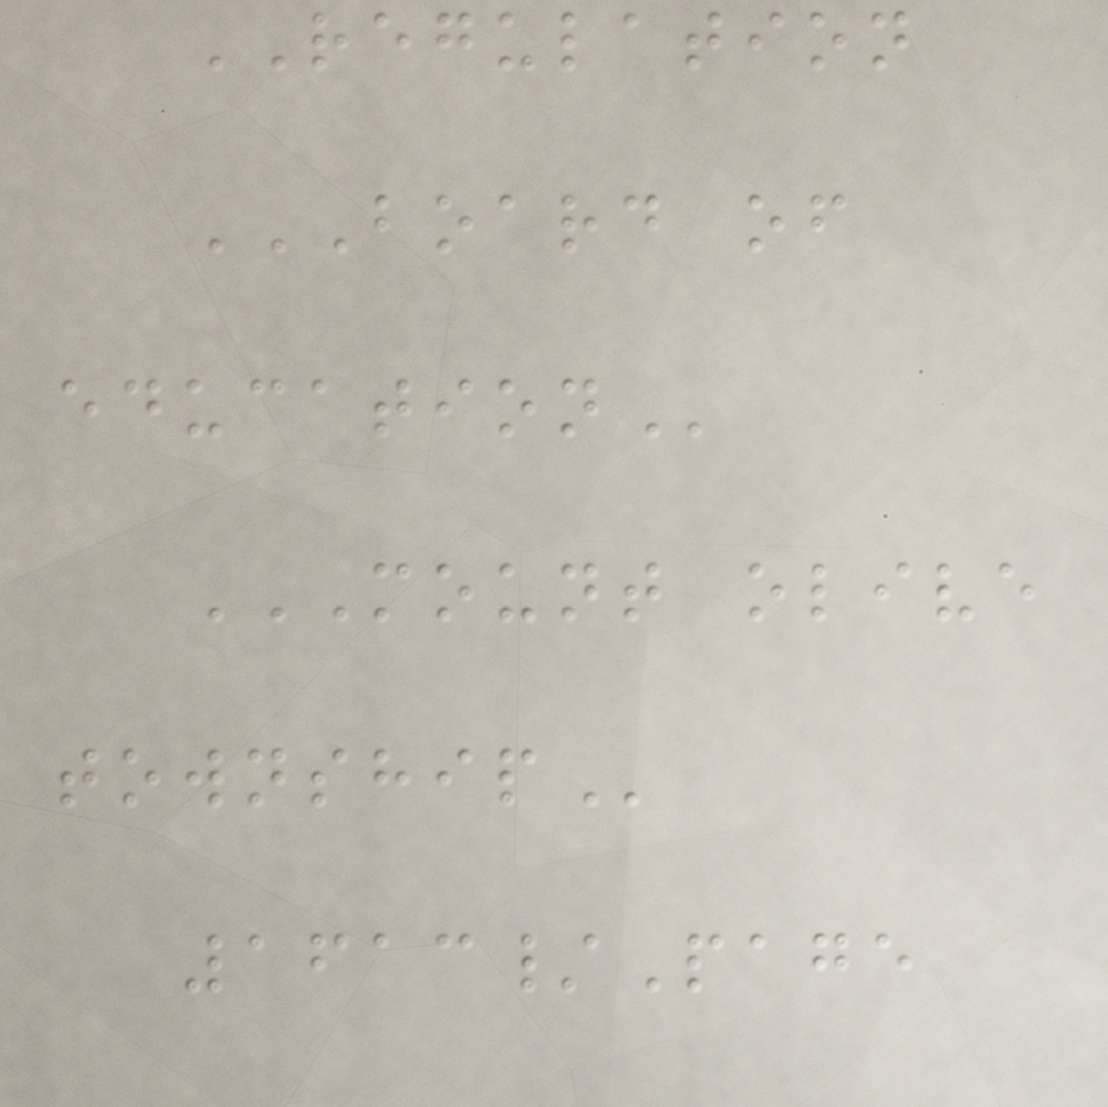REGULATION
BOARD OF
EDUCATION
MOUNT OLIVE
TOWNSHIP
1613/Page
